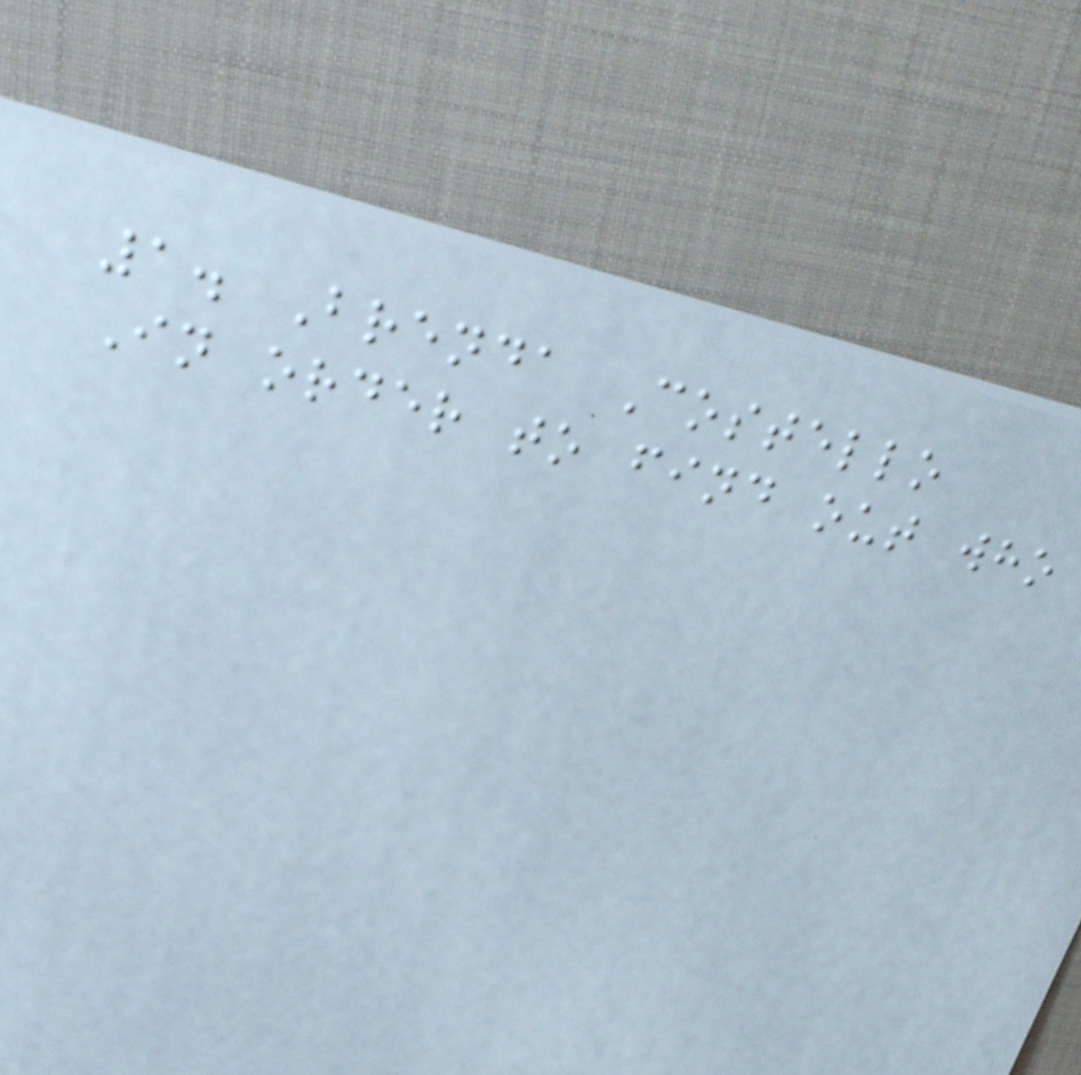1. Brenda Costello
In order to find out who
